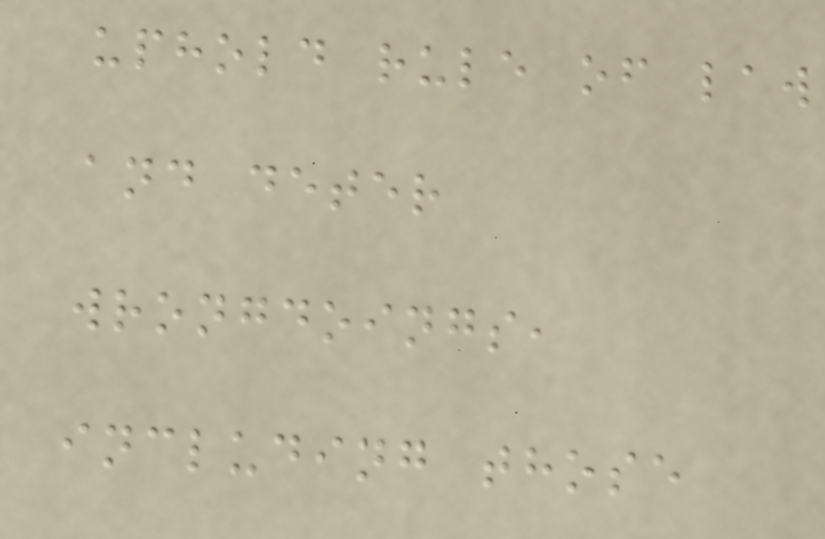uphold rule of law
and deter
wrongdoings,
including those
